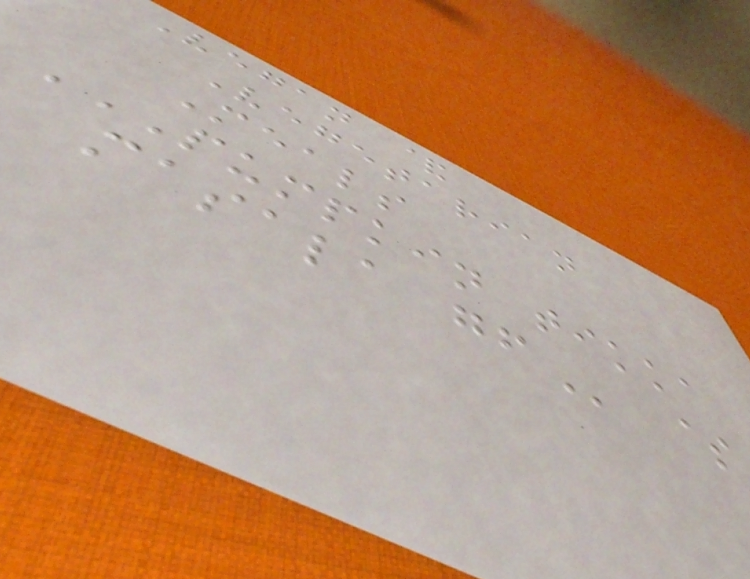Vegan &
Vegetarian
Meals
PUMPKIN TIKKA
MASALA GF $
